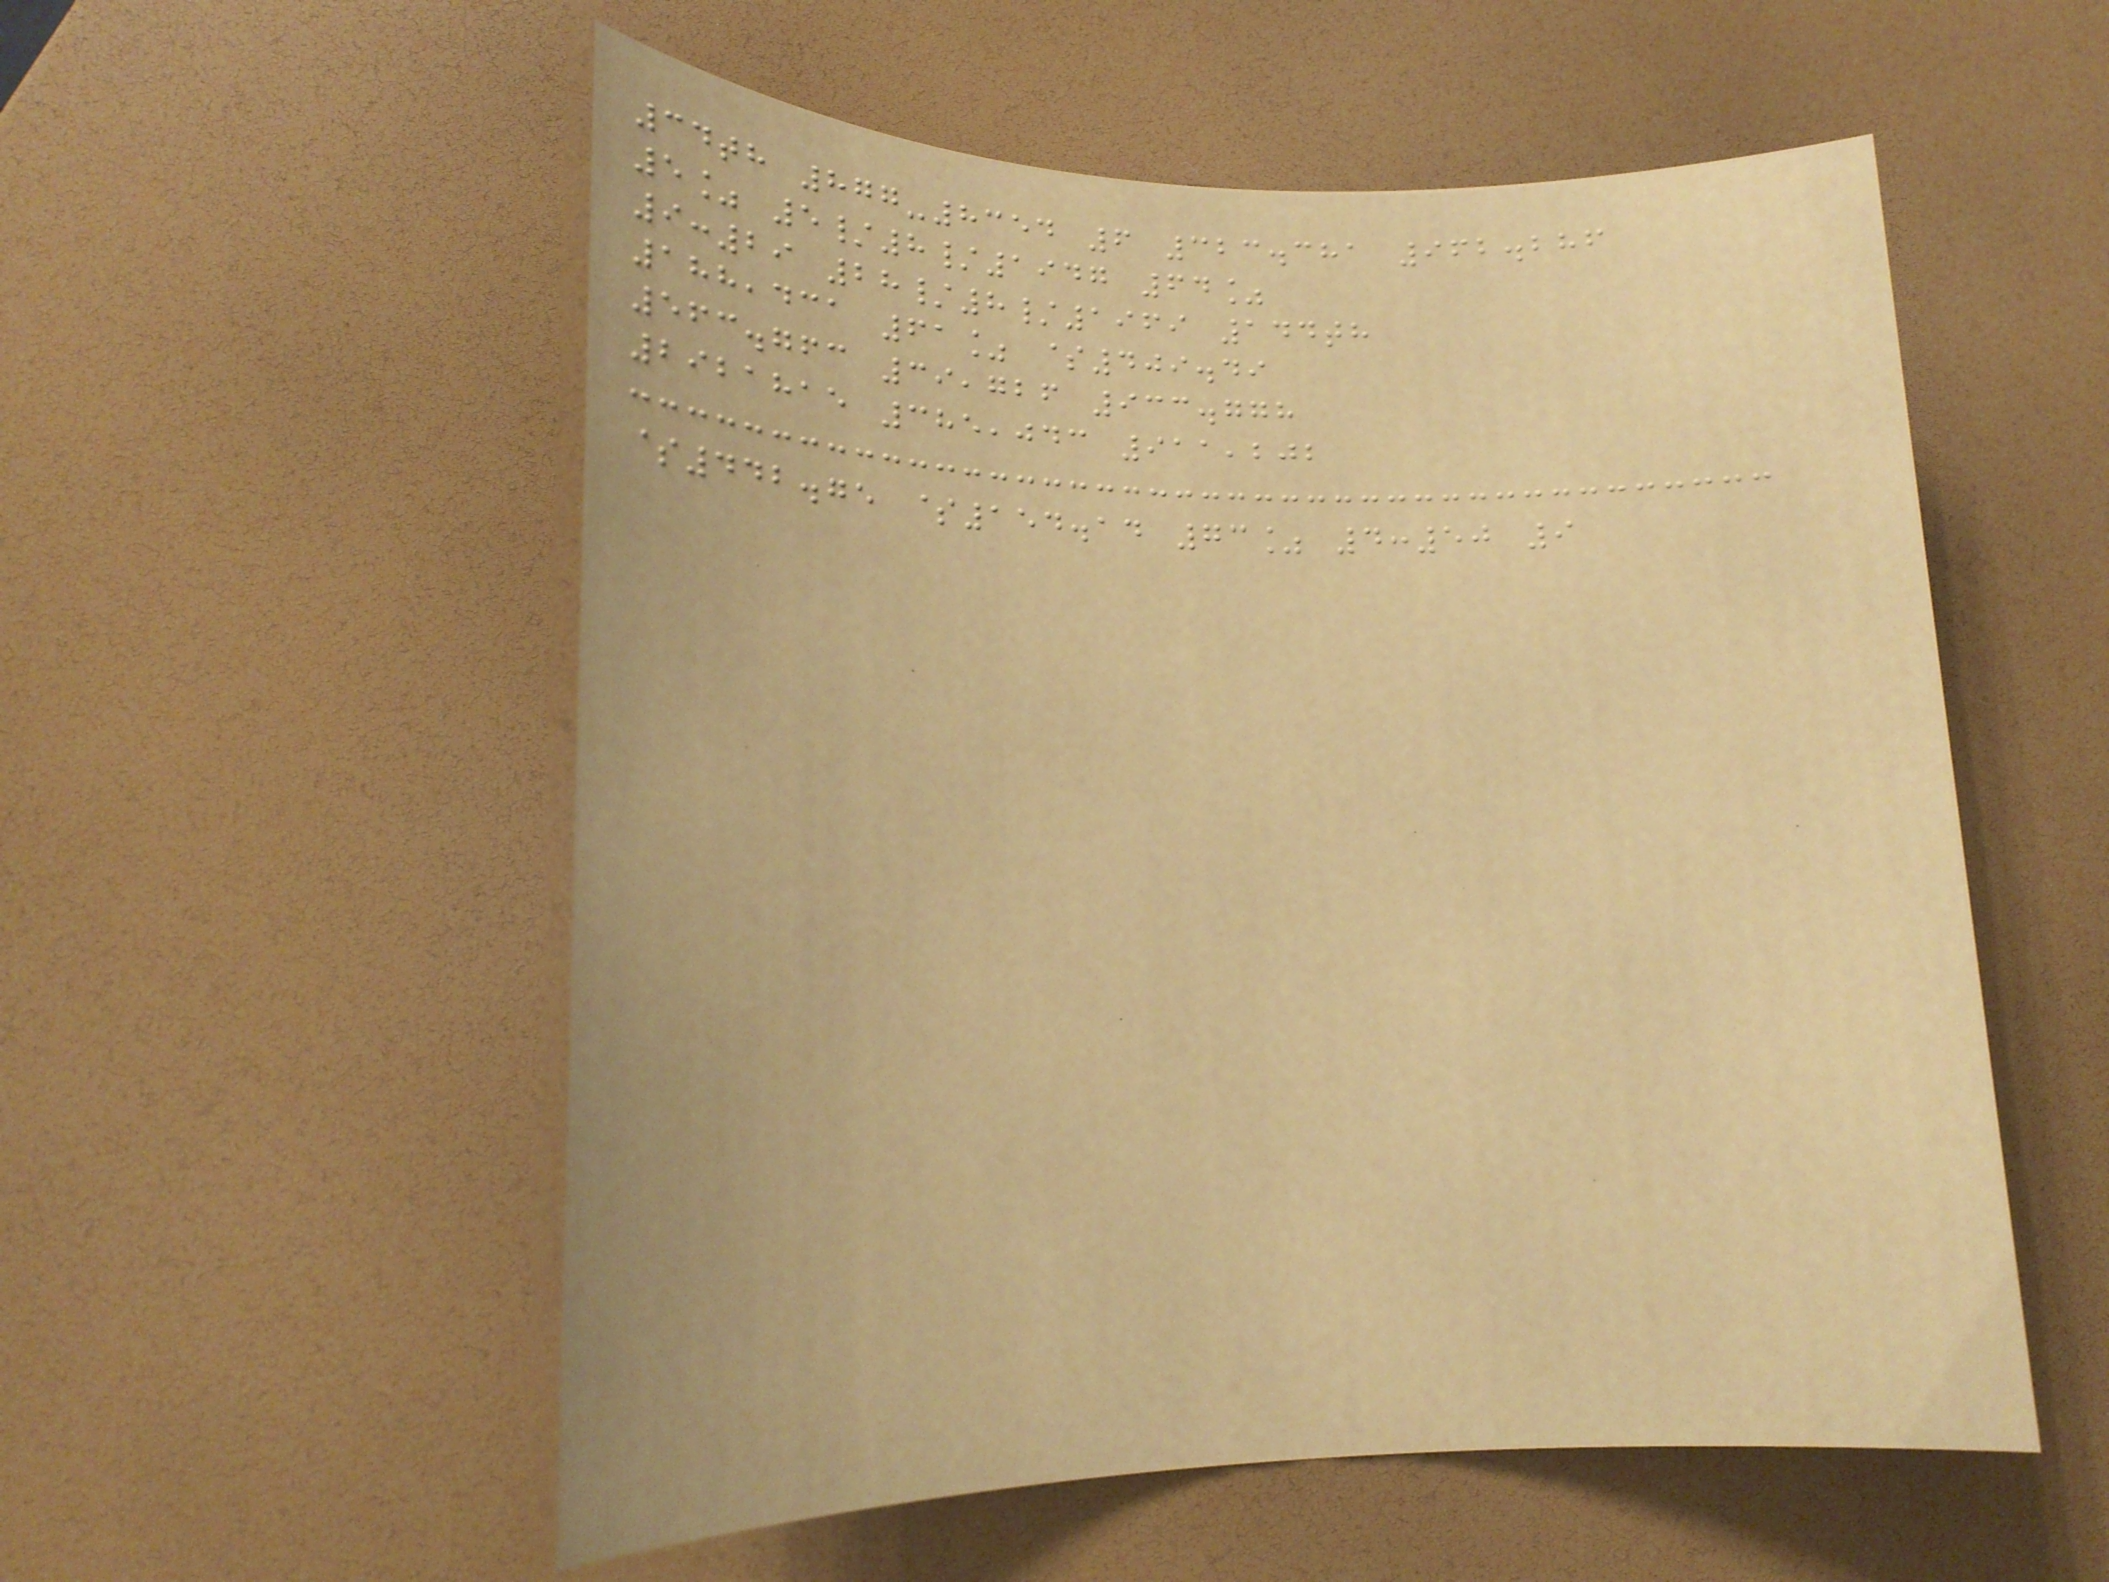34th 877-8354 6 323.381 962.286
5% 5/8/1947 64%
9:29 28/8/1969 144th
188,431 61% $409.49
563.763 39,726 933.778
2921815 385,043 911,202
$442.75 $154.14 73% 4:50 9
